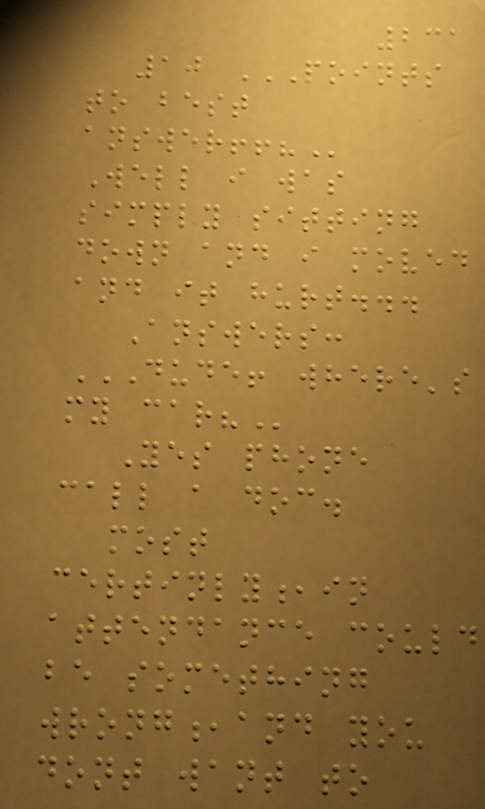231
10 POINTS
TO BEST
ANSWER!!?
Well i was
simply sitting
down and i moved
and it hurt...
Answers:
DUDE! WHERE'S
MY CAR?
Yes phone
call a doc.
most
certinly,in
attendance could
be something
wrong,and you
dont want to
